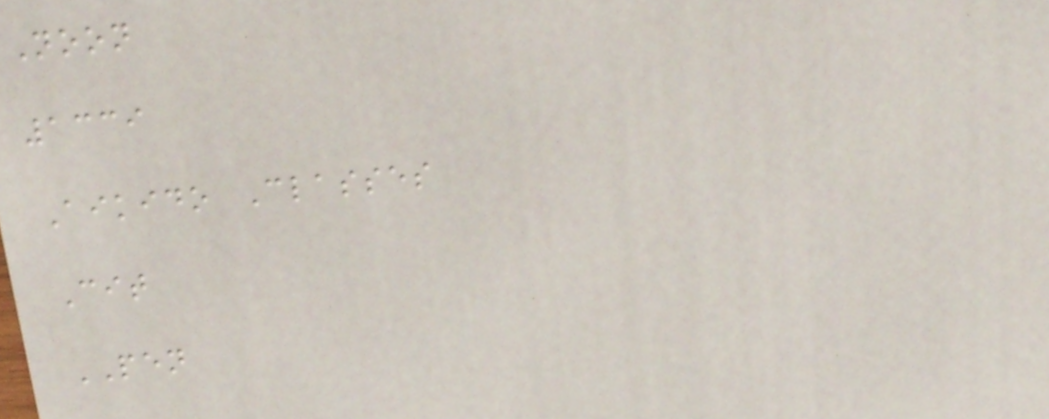Noon
1339
Aikido Classes
Cit
PEN
